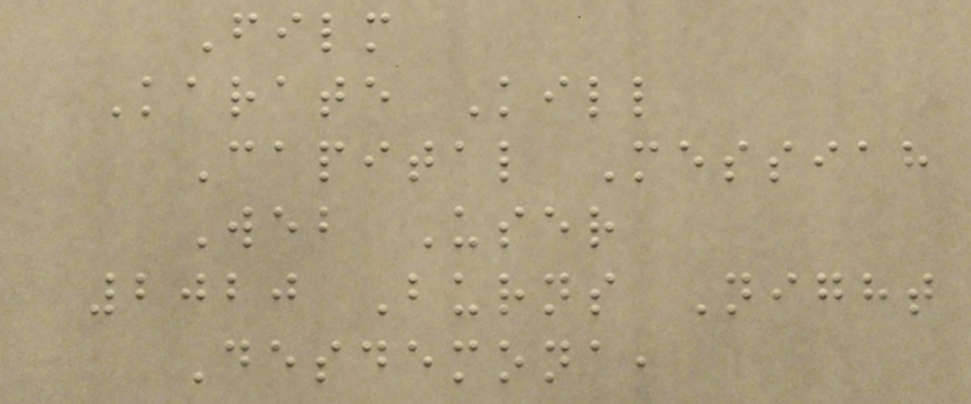Film
Karate Kill
Capital Messiah
Web User
2020 Burns Night
Desdemona,
